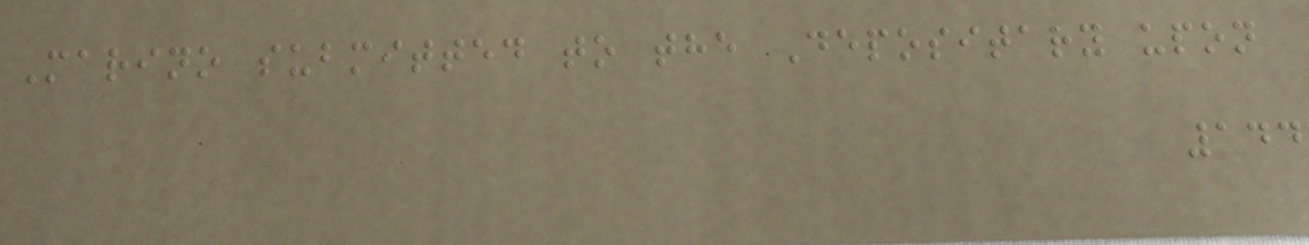Marino submitted to the Depositary upon
144
